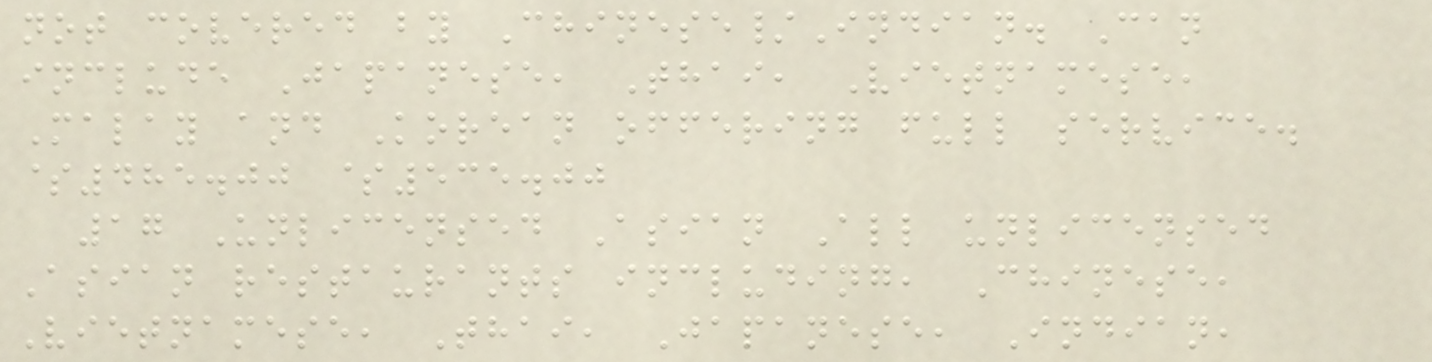not covered by Chinese/Indian. Can
include Japanese, Thai, Vietnamese,
Malay and Korean offering full service.
$485.00 $535.00
17 Unlicensed Asian All unlicensed
Asian restaurants including, Chinese,
Vietnamese, Thai, Japanese, Indian,
